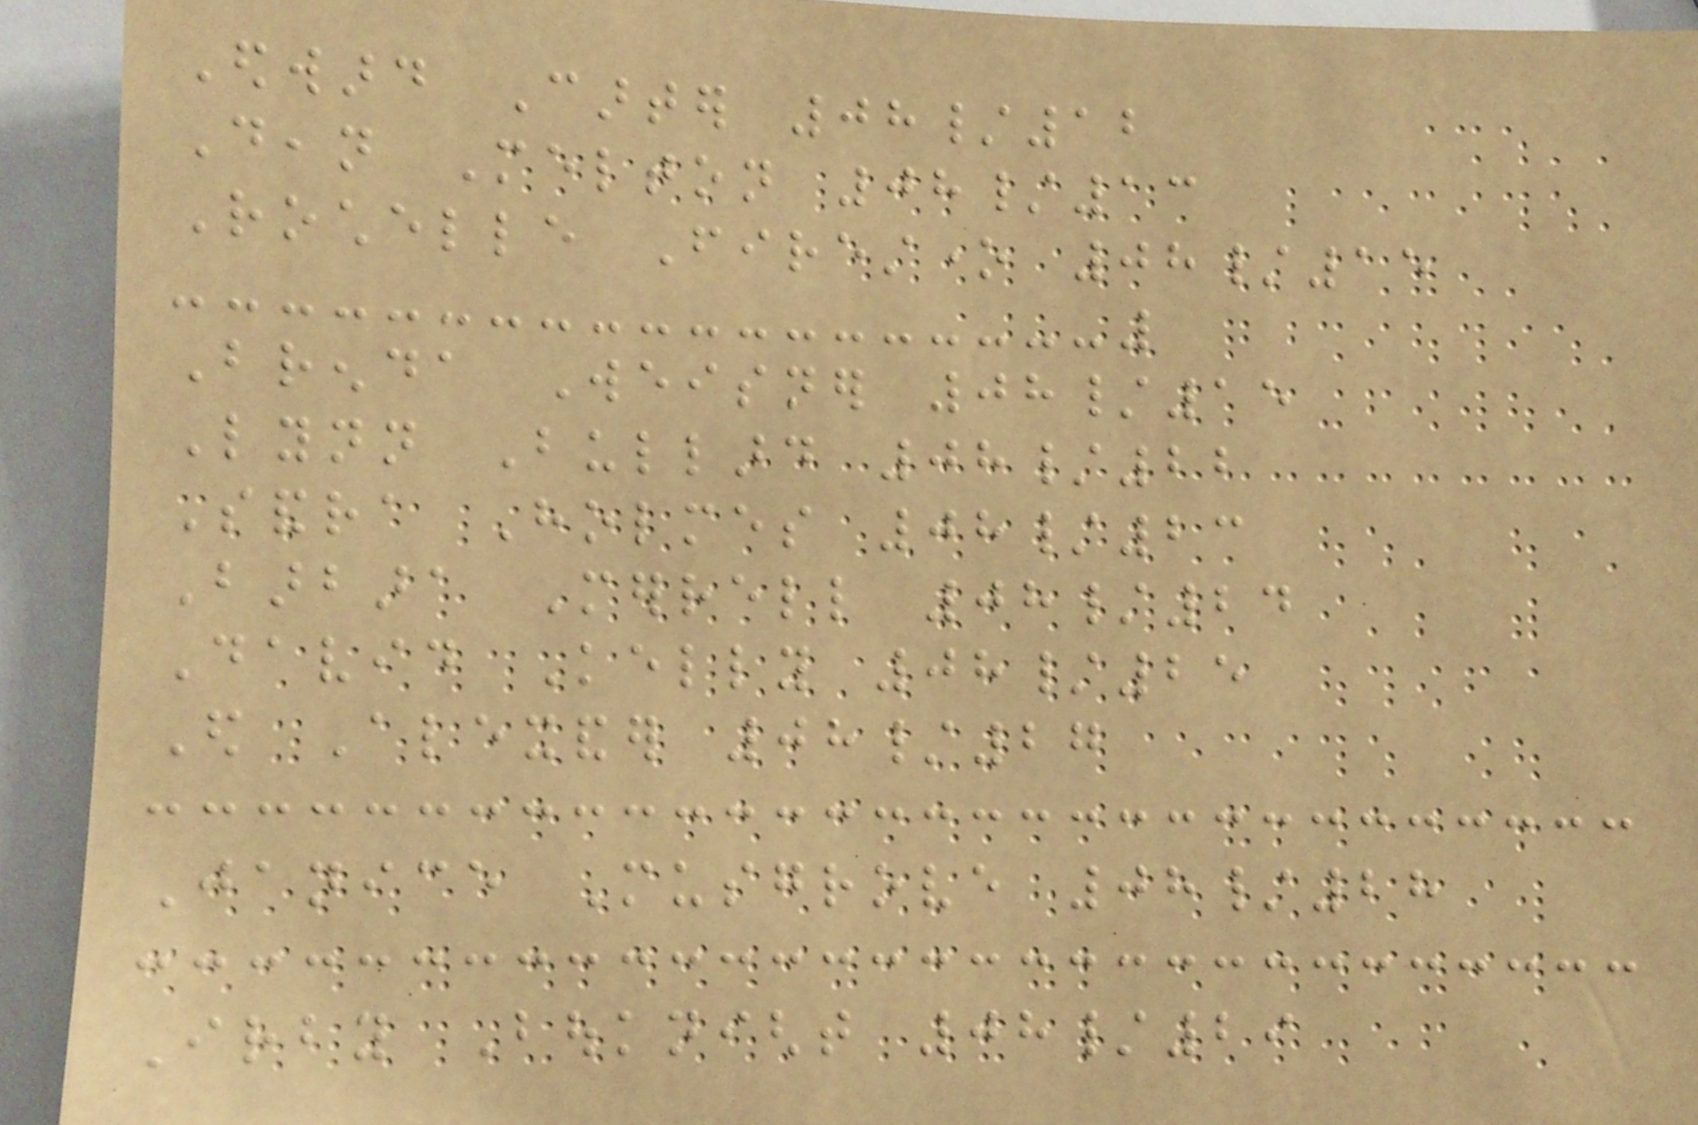Edward Carter 08/12
Dean Melton 08/13
Rochelle Firestone 08/15
Brenda Weisner 08/15
Lynn Bullard 08/22
Sandra Holmes 08/23
Barbara Merrell 08/24
David Kelly 08/25
Ed Alexander 08/27
Janice Musgrove 08/28
Irby Bouknight 08/29
